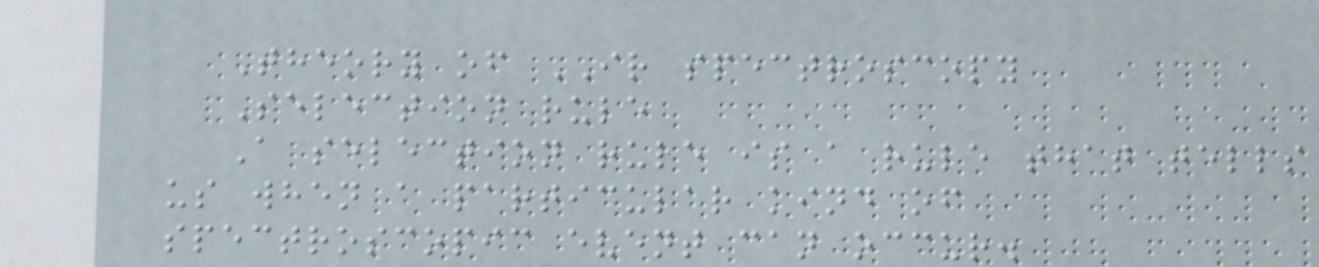Theory of IR spectroscopy
Selection rule
A selection rule is a rule that tells
us when a particular kind of
spectroscopic event can occur.
